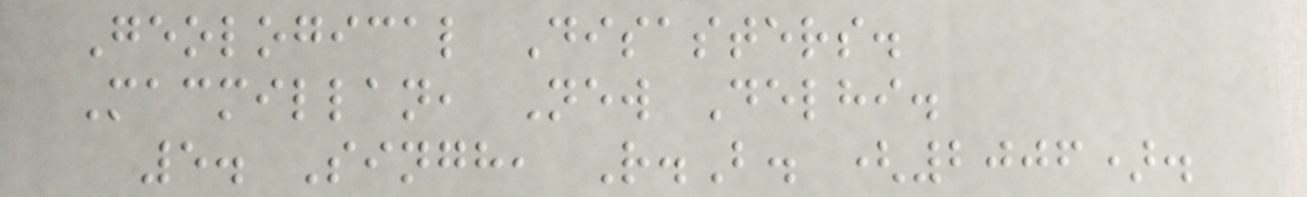Geological Disasters.
Macmillan, New Delhi.
5. Singh, R.B. (2006).
